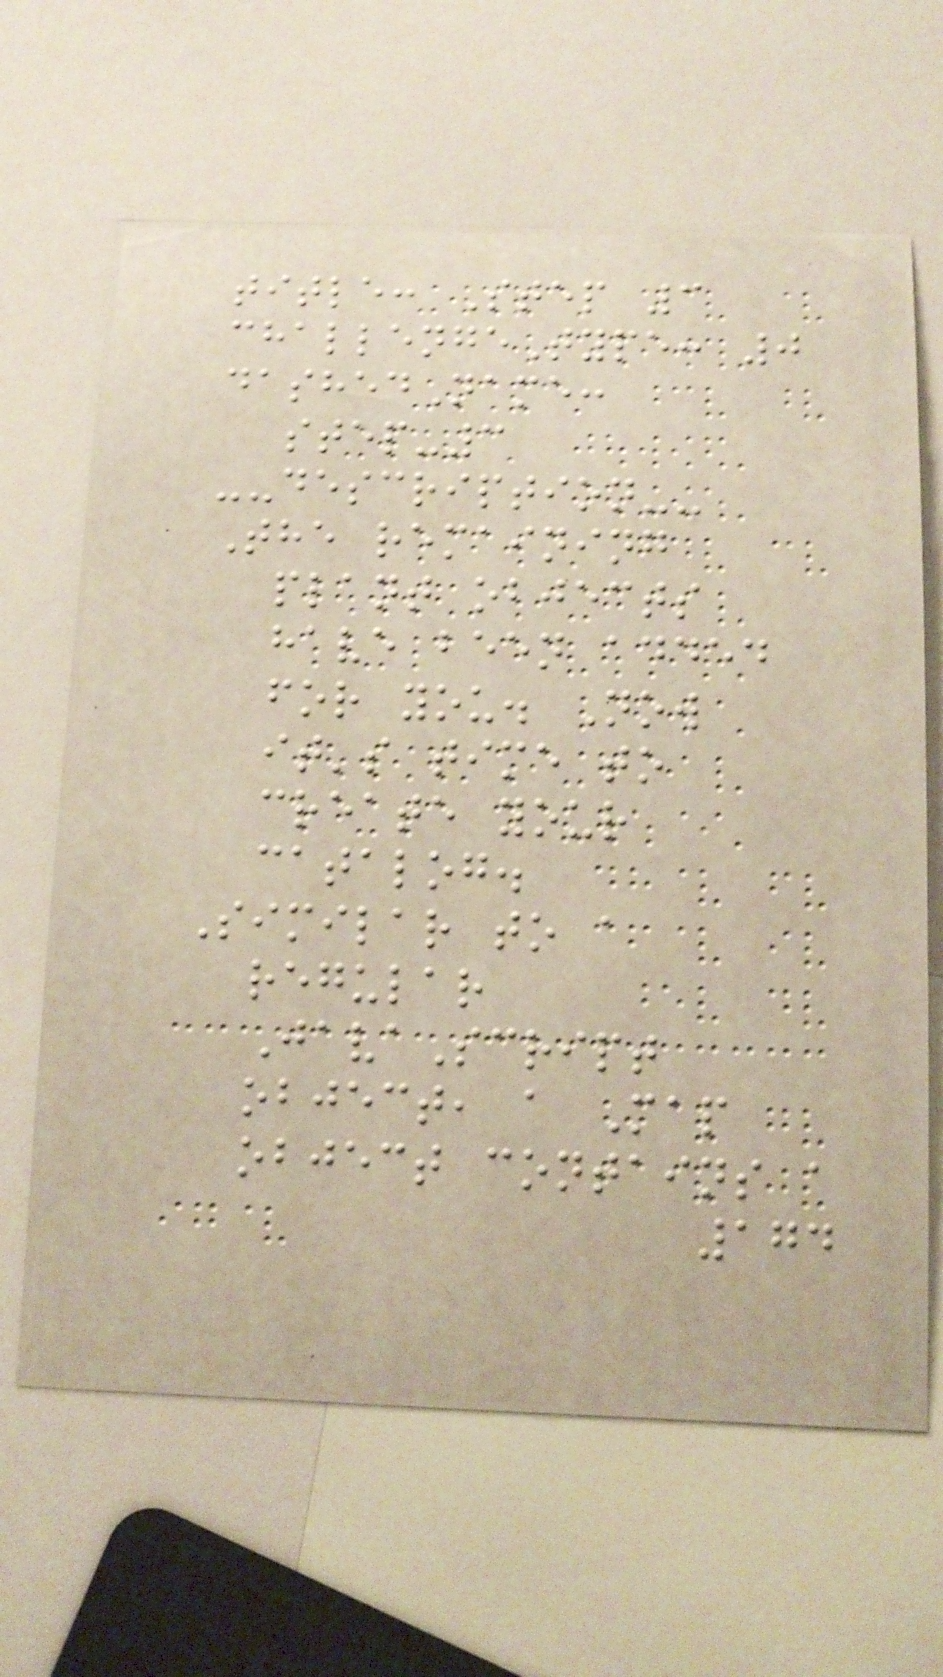title: Step 3
challengeType: 0
dashedName:
step-3
--description--
The remaining
plant objects
have been added
for you. Now
it's time to
create your
catalog.
Similar to a
regular
JavaScript
object, a Map
object contains a
174
